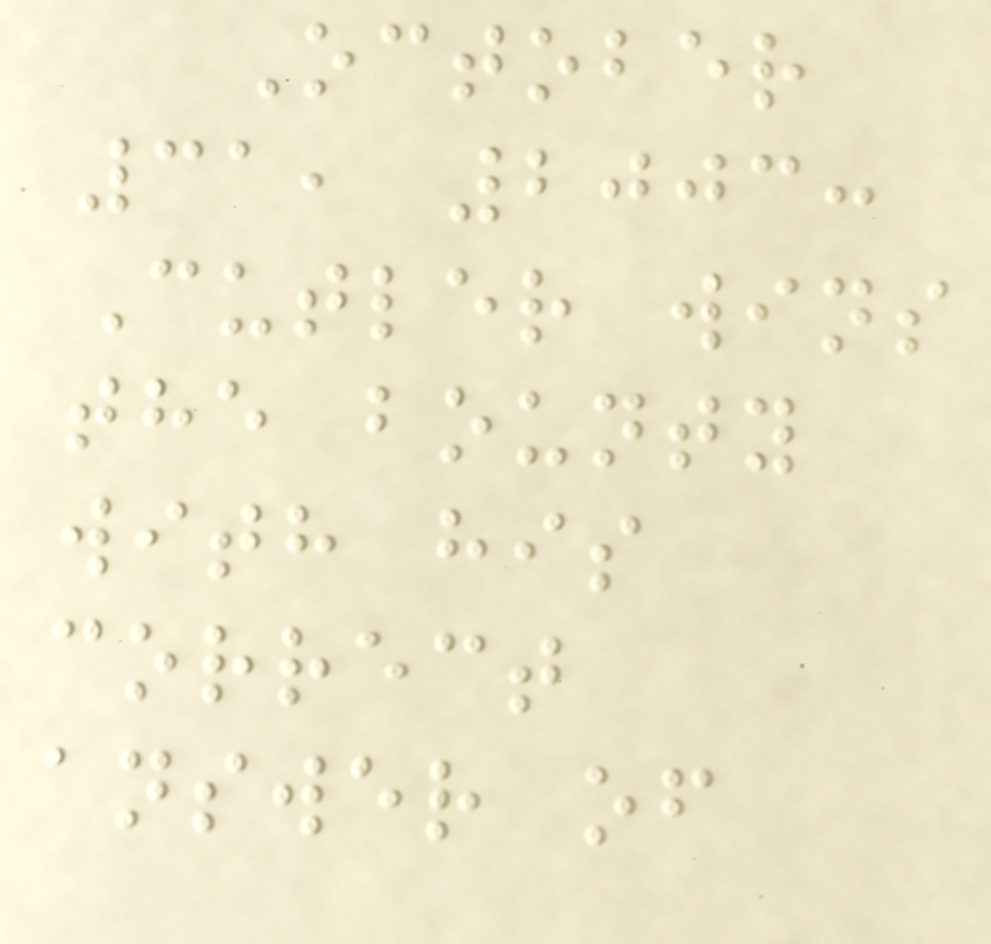October
31, 2003:
Cutler wins
the bounty
with his
correct
answer of
